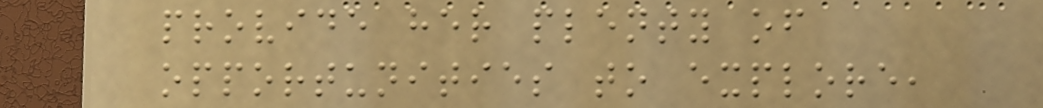provide her plenty of
opportunities to explore,
